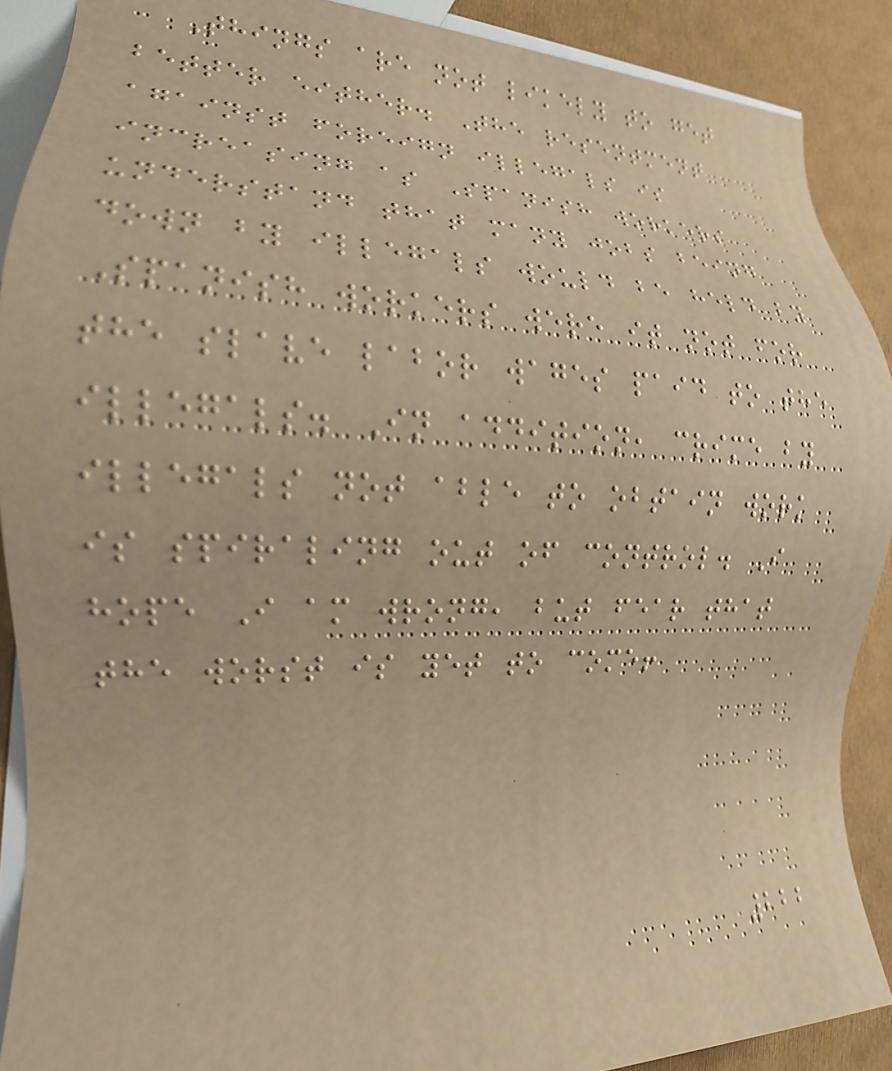Things are not likely to get
better either. The resentment
against foreign illegals is
increasing as Spanish workers
understand that many jobs being
down by illegals would be held by
Spanish workers were it not for
the slave labor wages paid to the
illegals. In addition, crime by
illegals not able to obtain work
is spiraling out of control. I
hope I am wrong, but fear that
the worst is yet to come!
222
